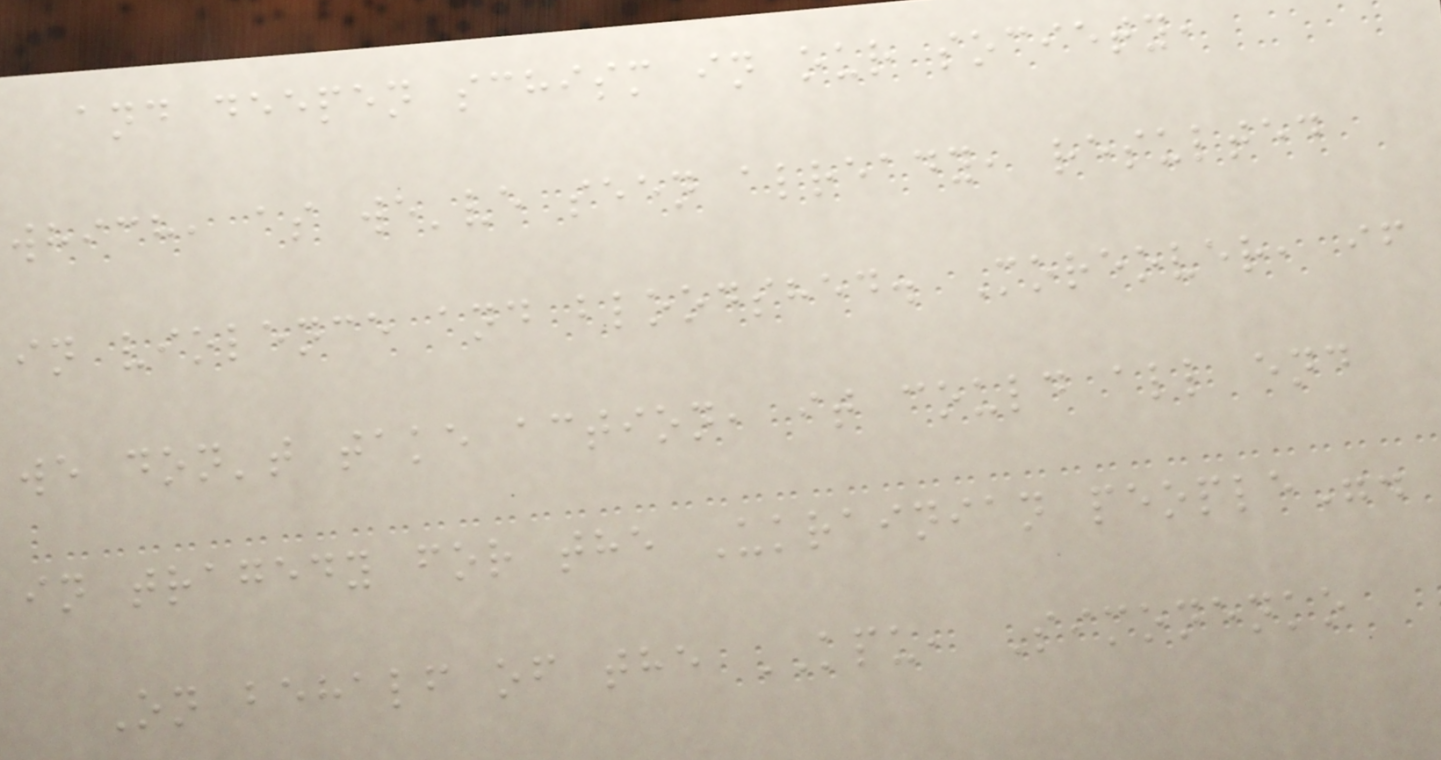and deepen schism in our society,
which, as we've seen already, resulted
in violence and bloodshed. Moreover, if
we don't take action, it could all end
in tragedy for the Ukrainian people".
On behalf of the KPU, Simonenko
